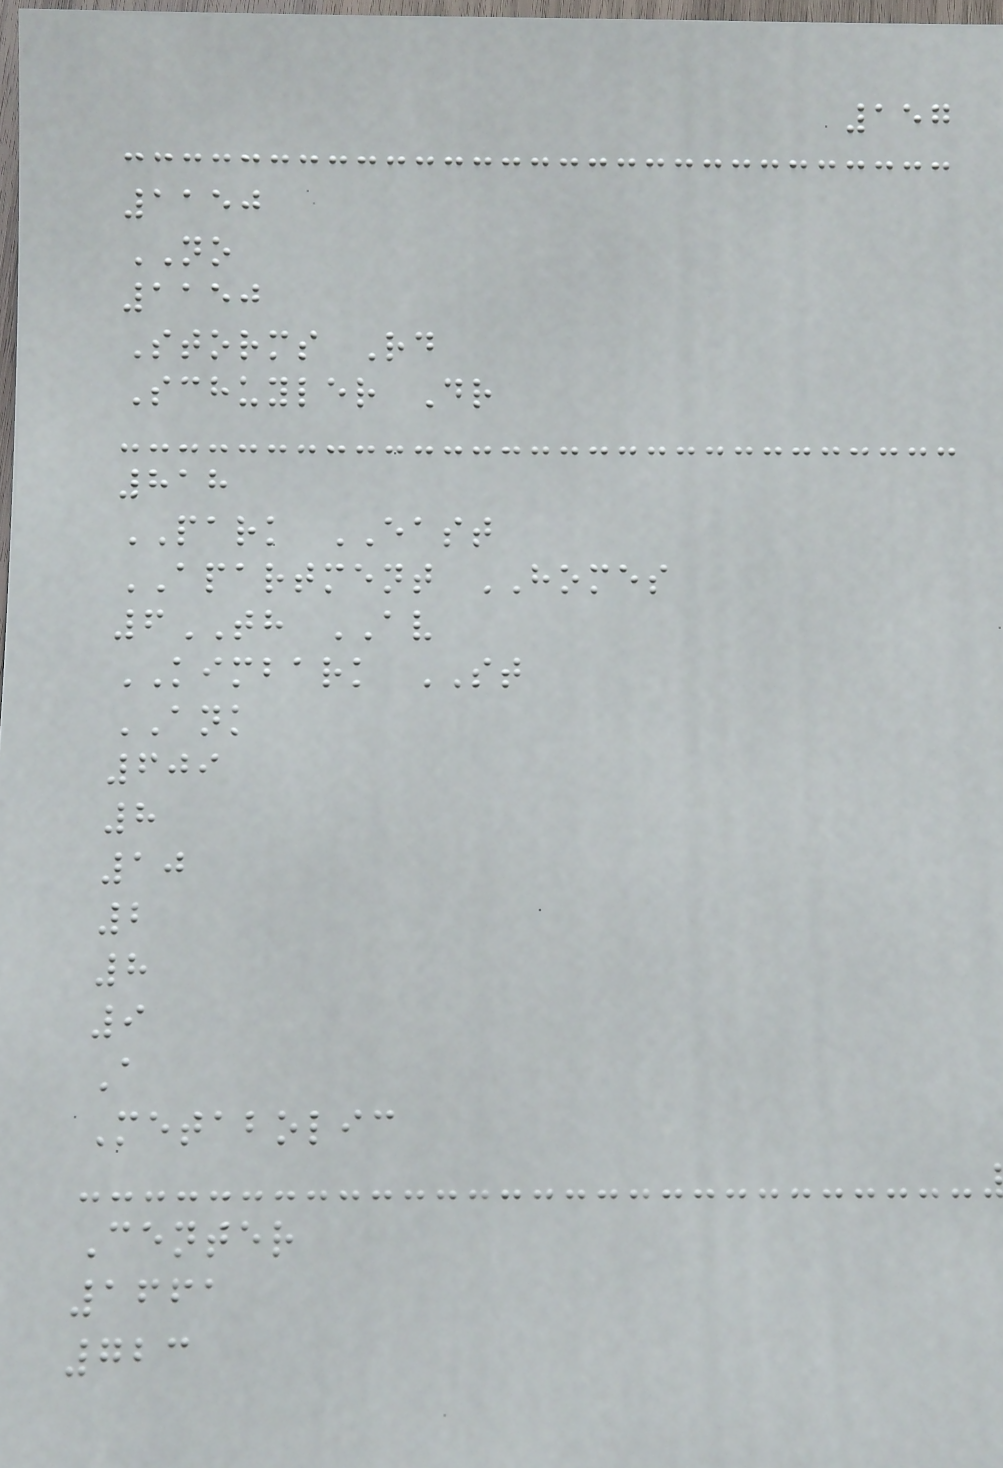157
1150
NO
1150
Storms Rd
Schuyler Dr
818
PARK EAST
APARTMENT HOMES
6TH AV
KIMBARK ST
ANK
609
8
10
2
8
9
A
Metabolic
Center
1661
723
